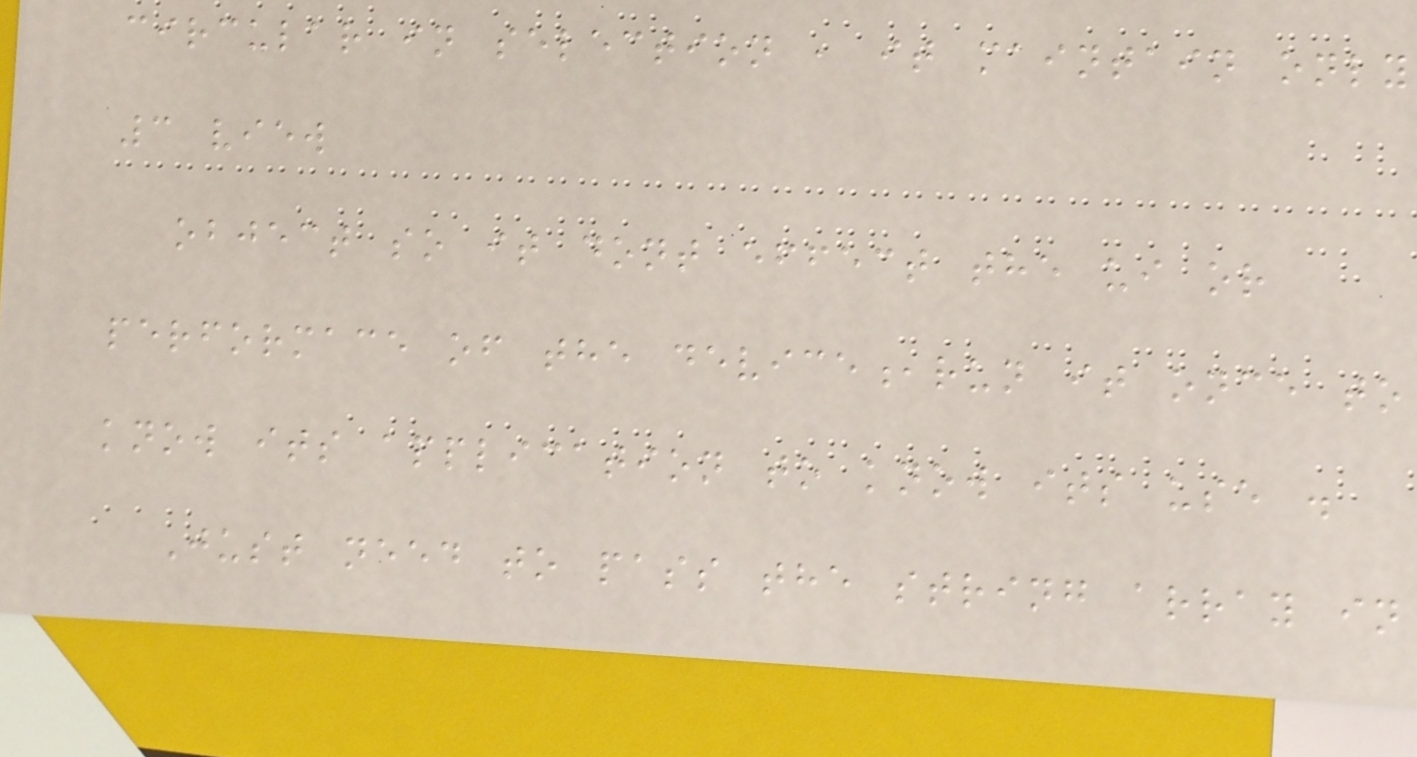circular in selection , it maintain only
3 view
object so it dont effect the ui or
performace of the device,run it once to
know its application to know its use .
Just need to pass the string array in
